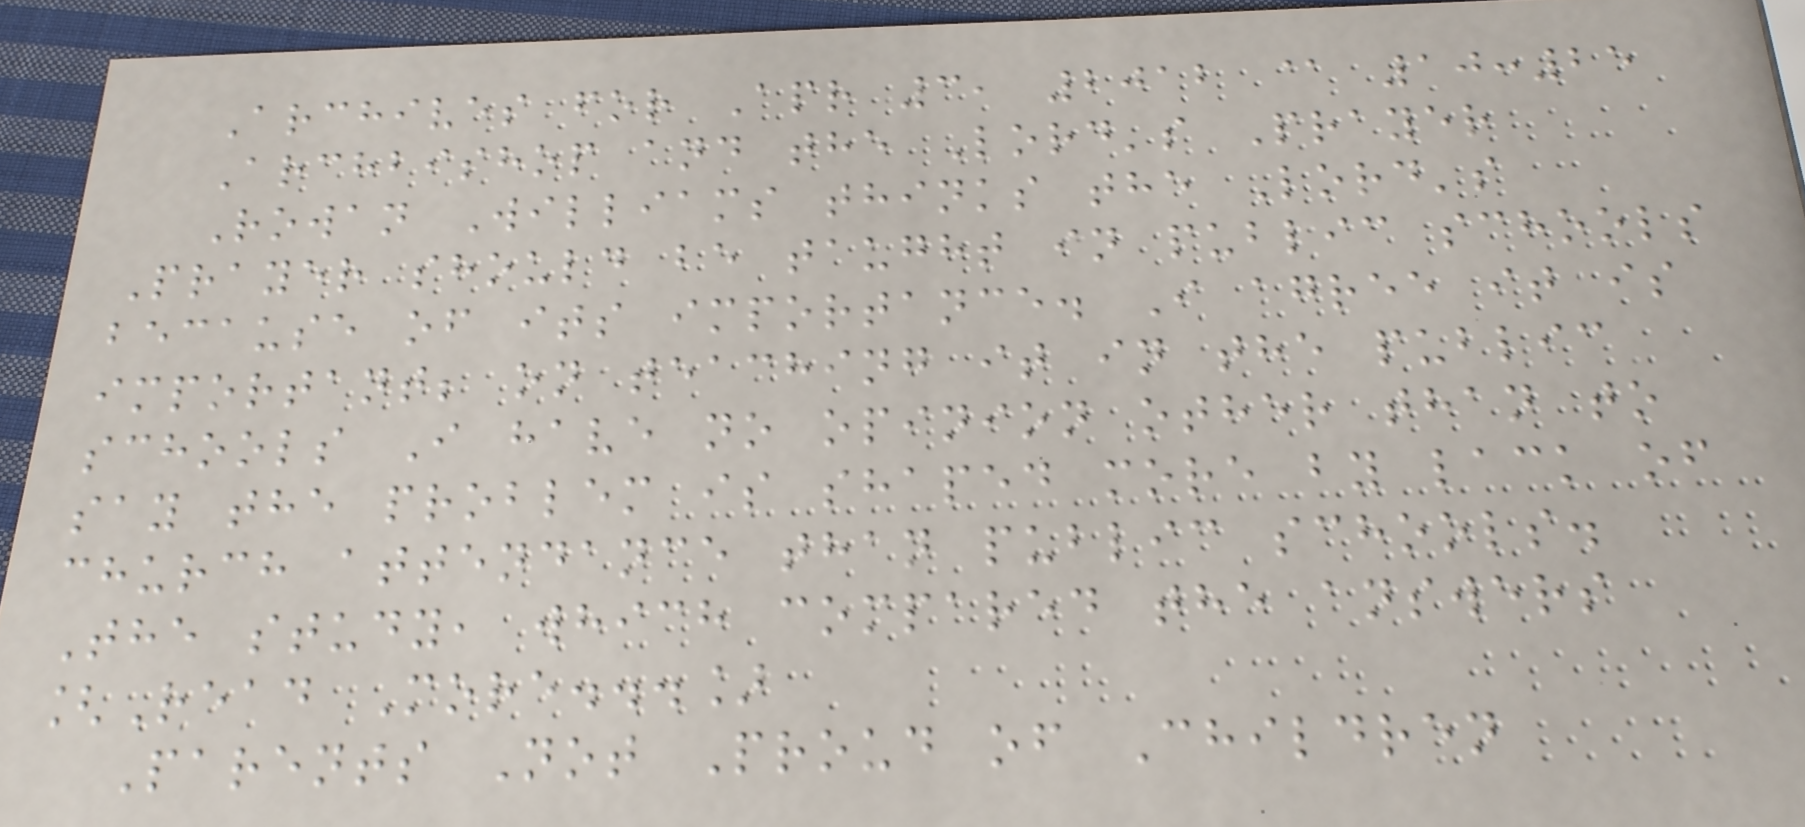Archives for Apr 3, 2012 @ 10:25
Archbishop and the Lord's Prayer
Rowan Williams thinks the Lord's
Prayer should be taught in public schools
because of its importance. I agree it is
important; on teaching it in the public
schools I have no opinion other than to
say the problem is shaped more by lack of
church attendance than public schools.
The study, which compared the answers
[Read More...]
Parents Not Proud of Children
